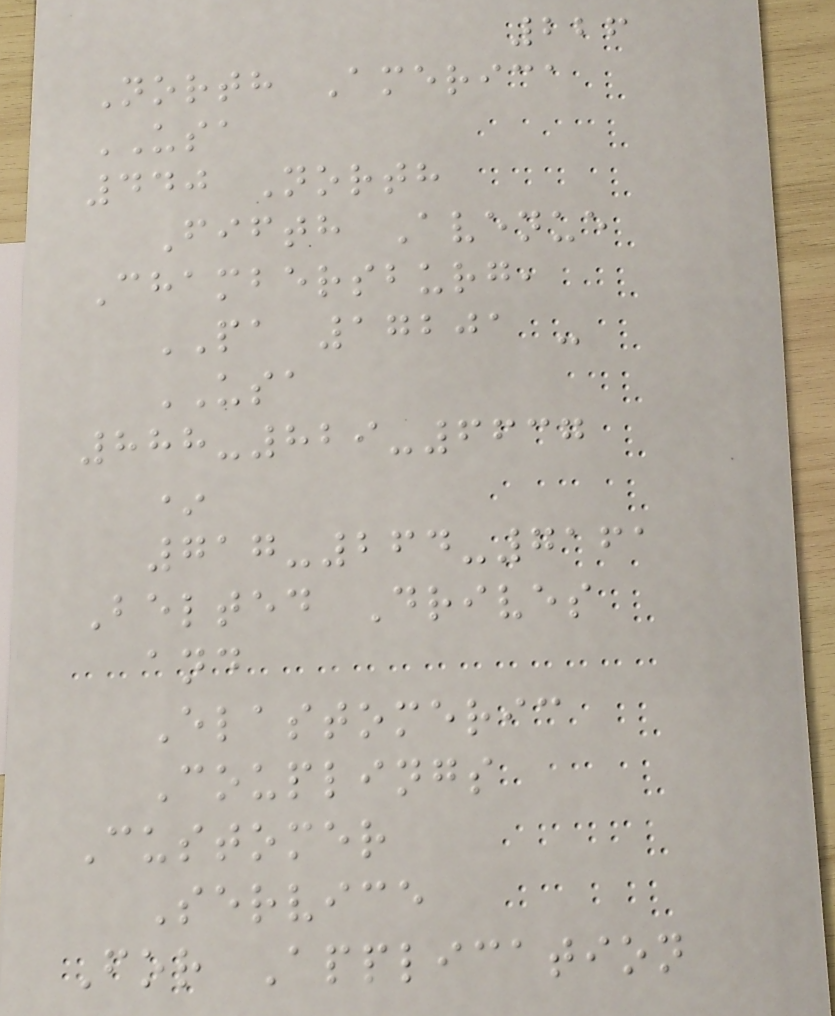226
North America
USA
440 North
Fifth Avenue
Chambersburg,
PA 17201 -
USA
888-829-6637
*
717-264-7161
Belted Drives
and
Elastomeric
Couplings
Customer
Service
For Application
